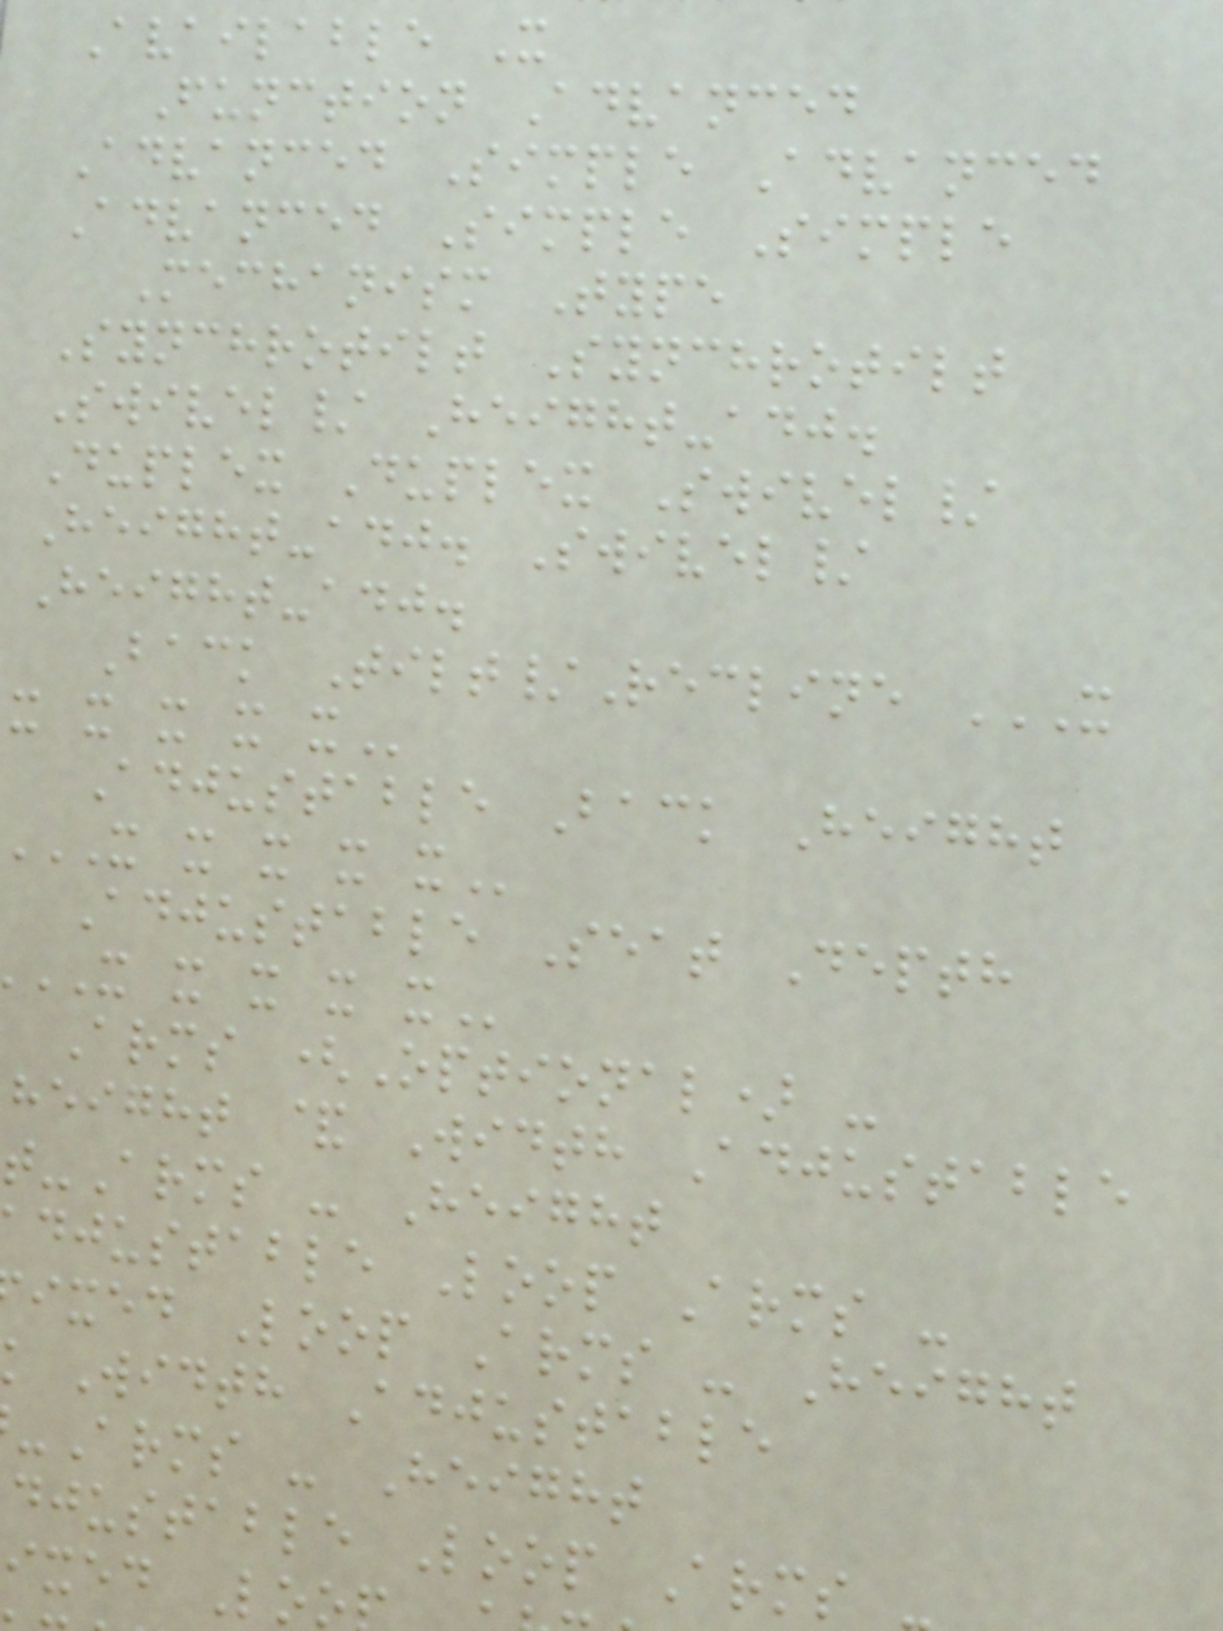Available X
Function Advanced
Advanced Simple Advanced
Advanced Simple Simple
Mechanism Type
Synchrotilt Synchrotilt
Swivel/ Height-adj.
Duplex Duplex Swivel/
Height-adj. Swivel/
Height-adj.
Back Tilt/Recline X
x x x x
Adjustable Back Height
X x x x
Adjustable Seat Depth
X x x x
Arms (Optional) -
height & Width Adjustable
-Arms - Height
djustable Loop Arms -
ixed Loop Arms - Height
Width Adjustable
-Arms - Height
djustable Loop Arms
ixed Loo
